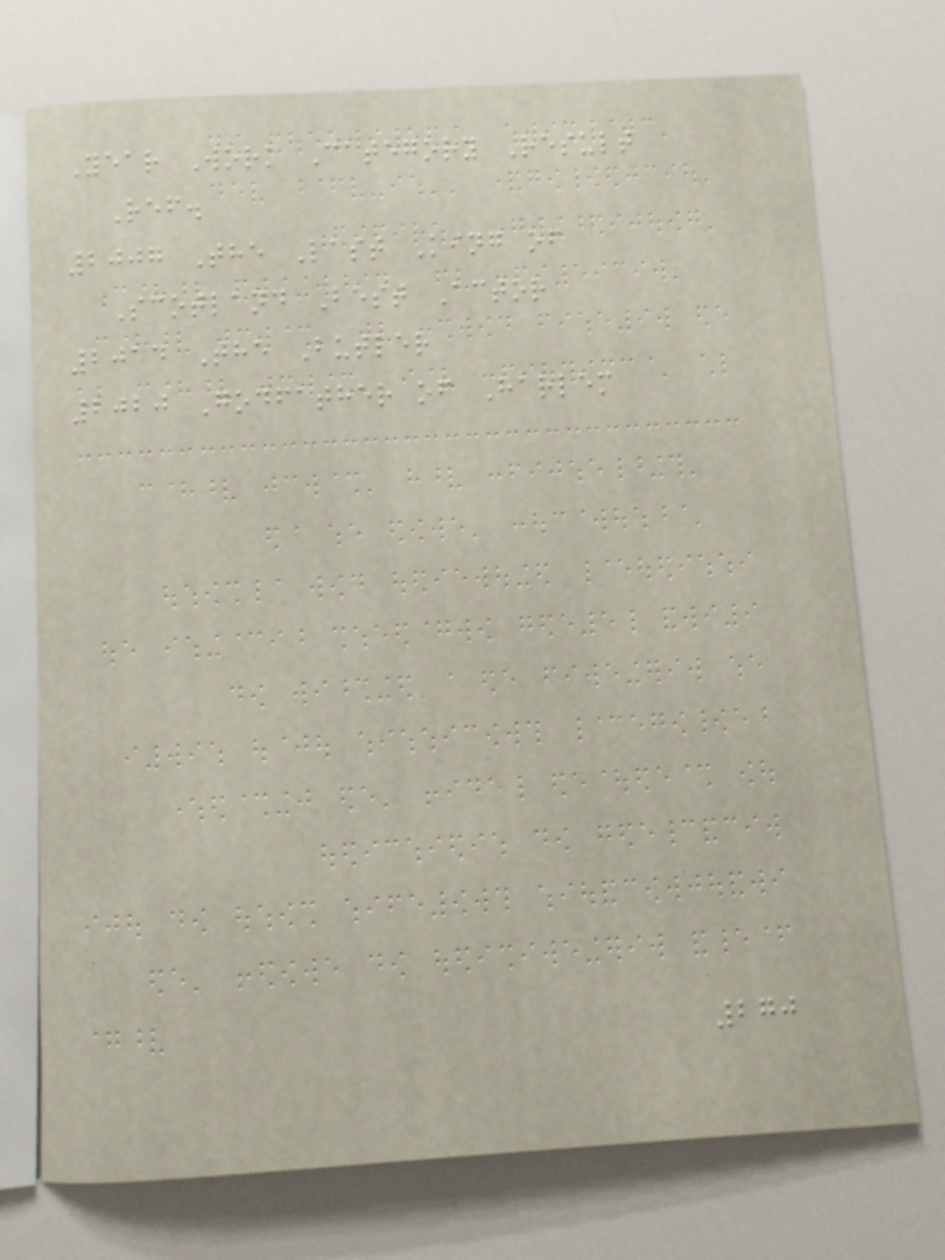Year Work Category Result
Ref.
2007 The Last King of
Scotland Best Actor
2014 The Butler
2020 Godfather of Harlem
270
